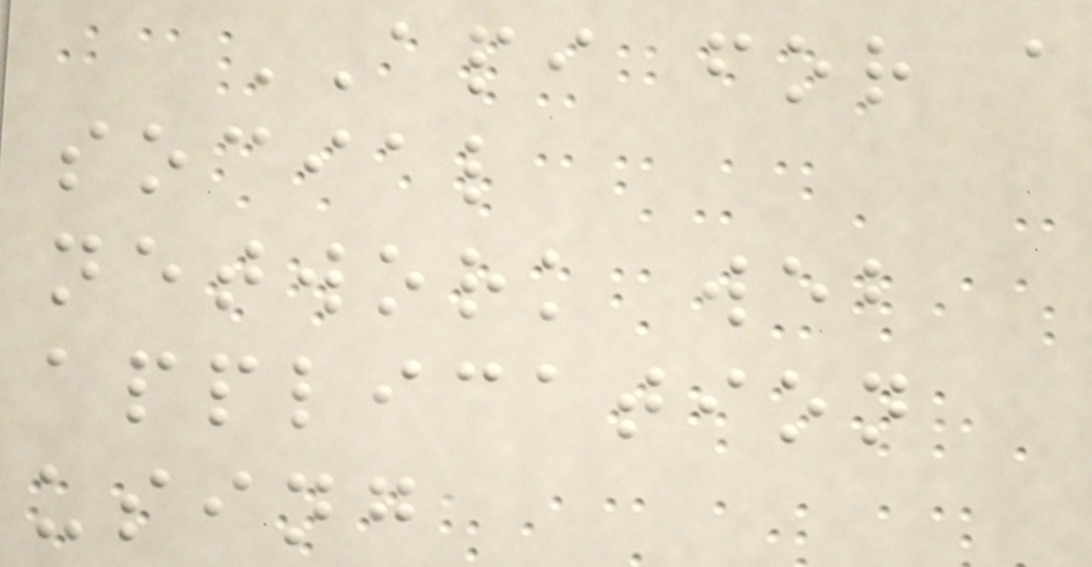API for a
social
network web
application
using
